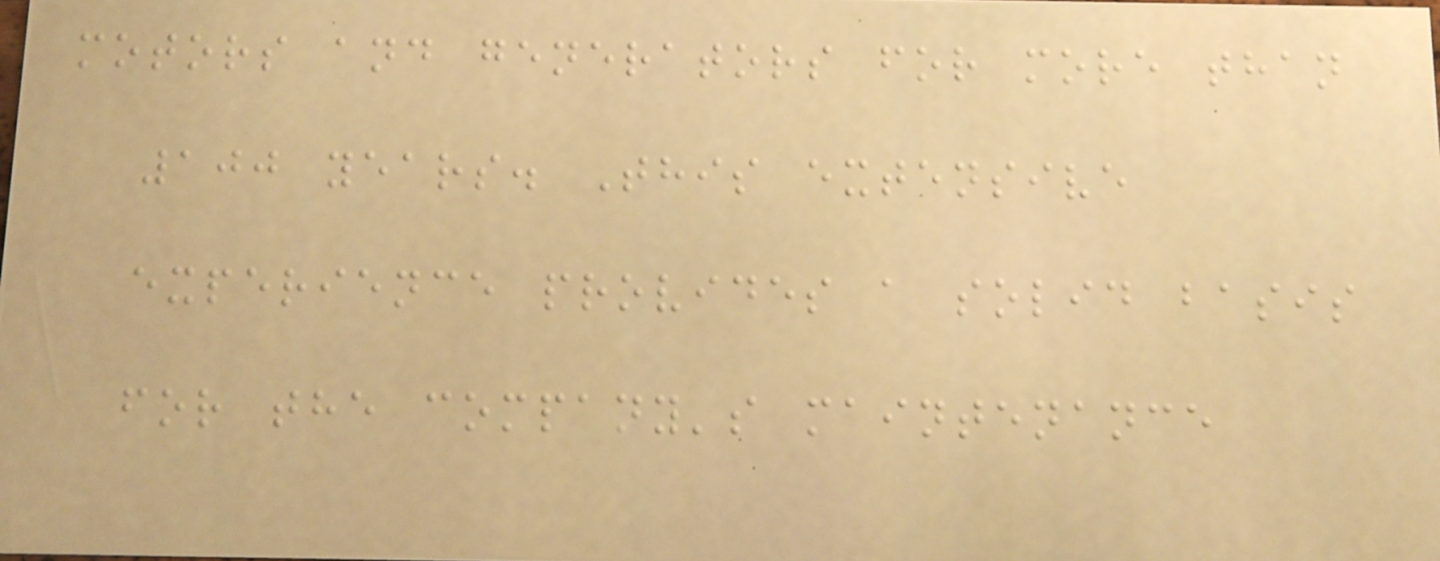motors and generators for more than
100 years. This extensive
experience provides a solid basis
for the company's maintenance
